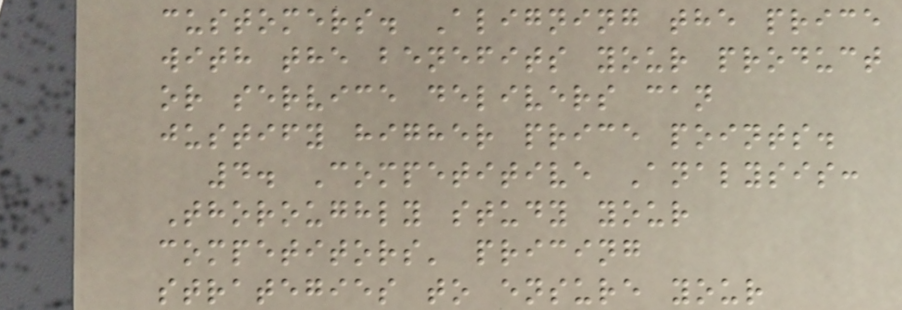customers. Aligning the price
with the benefits your product
or service delivers can
justify higher price points.
4. Competitive Analysis:
Thoroughly study your
competitors' pricing
strategies to ensure your
